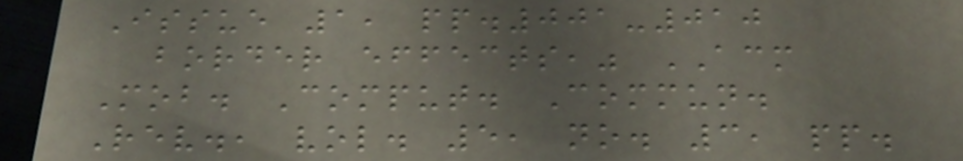Issue 1, pp.001-010
border effects," ACM
Mob. Comput. Commun.
Rev., vol. 5, no. 3, pp.
